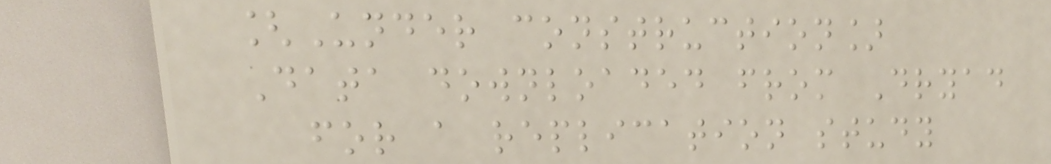[Under construction]
Data downloaded from Dryad
for a replication study
